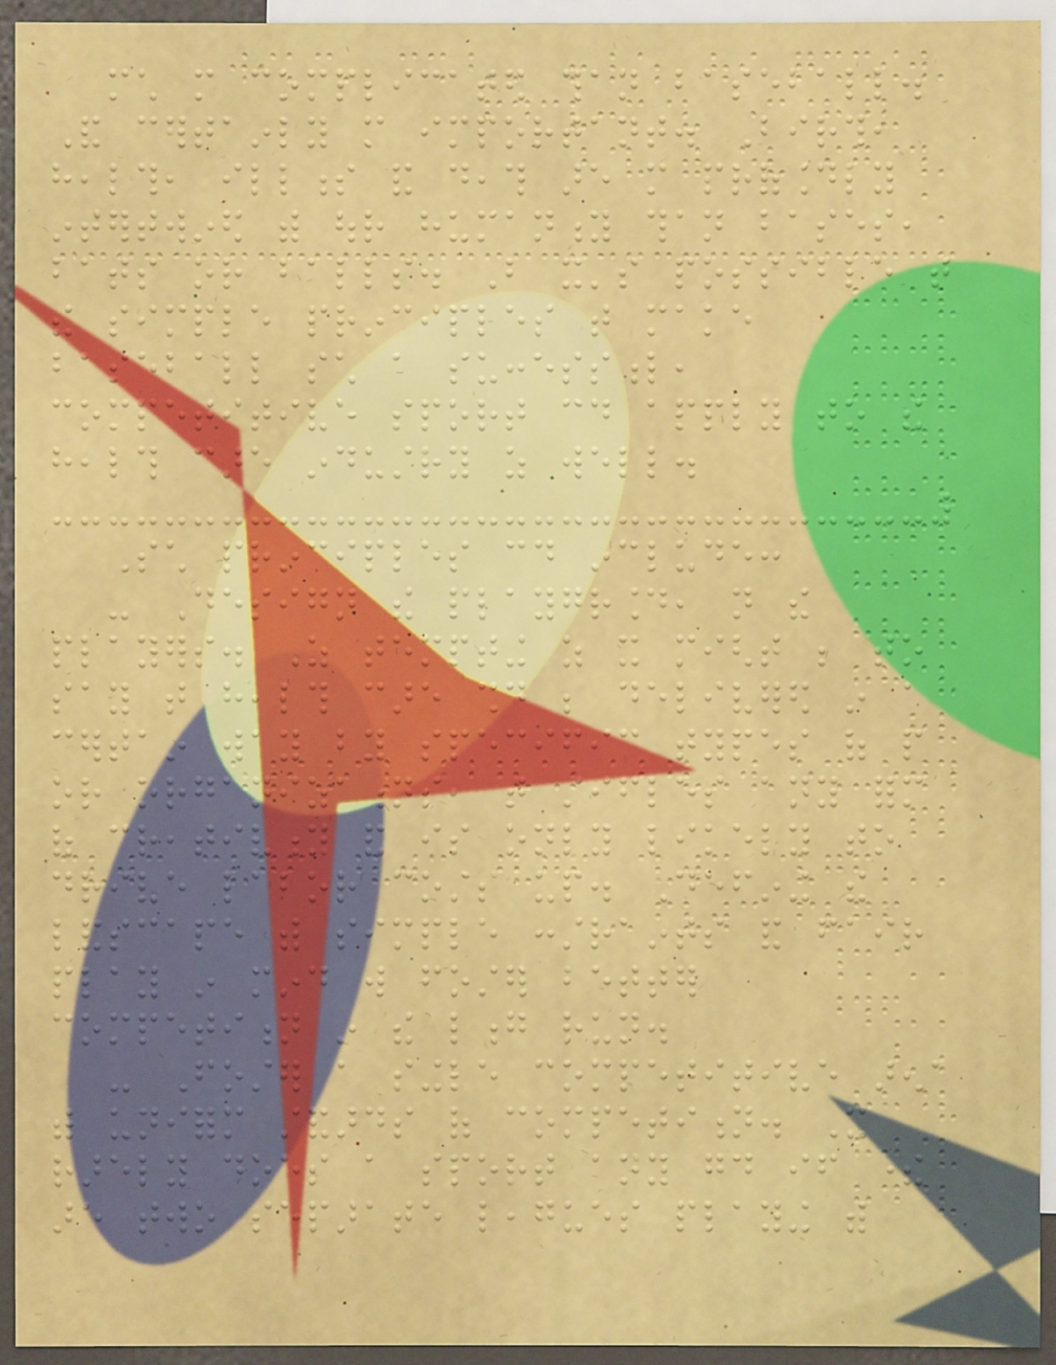much more complicated than baseball.
And certainly more important. Birth,
health, illness and death are more profoundly
intertwined with our humanity than bases,
bats or balls. But it's possible that
the simple principles that make
baseball such a successful,
competitive sport could apply to the
health care industry as well.
Such principles could include:
- Design the playground, not the
players. As tempting as it might be to
say that health care should be delivered in a
certain way by specific types of people
or organizations, that stifles any form
of creativity and is only likely to
drive labor costs up. Defining the
landscape with simple constraints and fair
play in mind will foster better
competition in the long run.
- Foster a single competitive arena
with uniform standards of competition. It
rarely does a sport any good if there
are two separate leagues playing with
